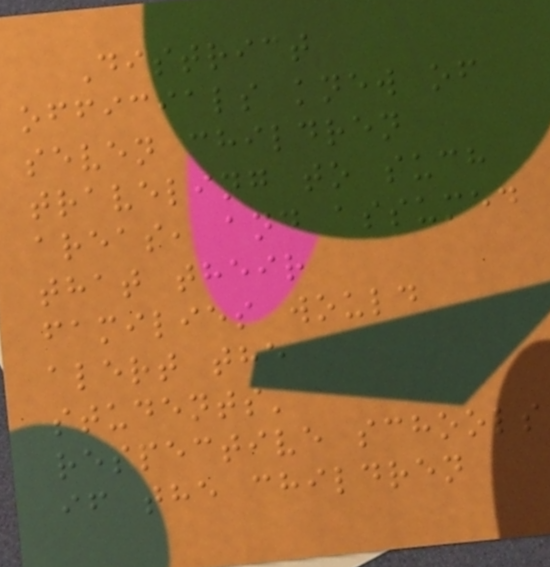District
officials knew of
seven children
traveling to such
areas, and assumed
that their
families would
alert the
students'
respective schools
if the children
